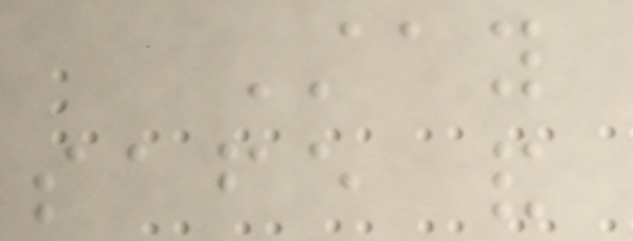Stay
safe and
